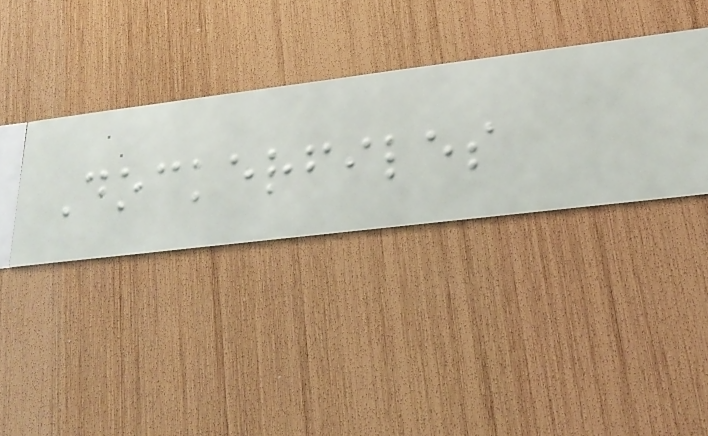Dockerfiles
